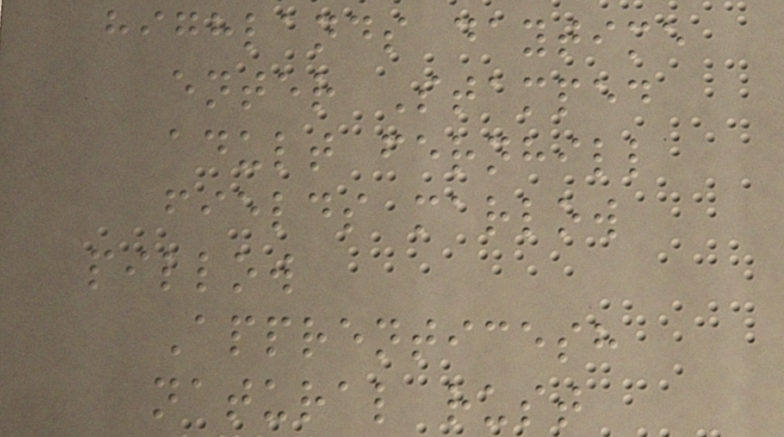highlands daytime
enter Stamped
adult fernhill
fields marlow
pillow
Apprenticesh
natural rust
